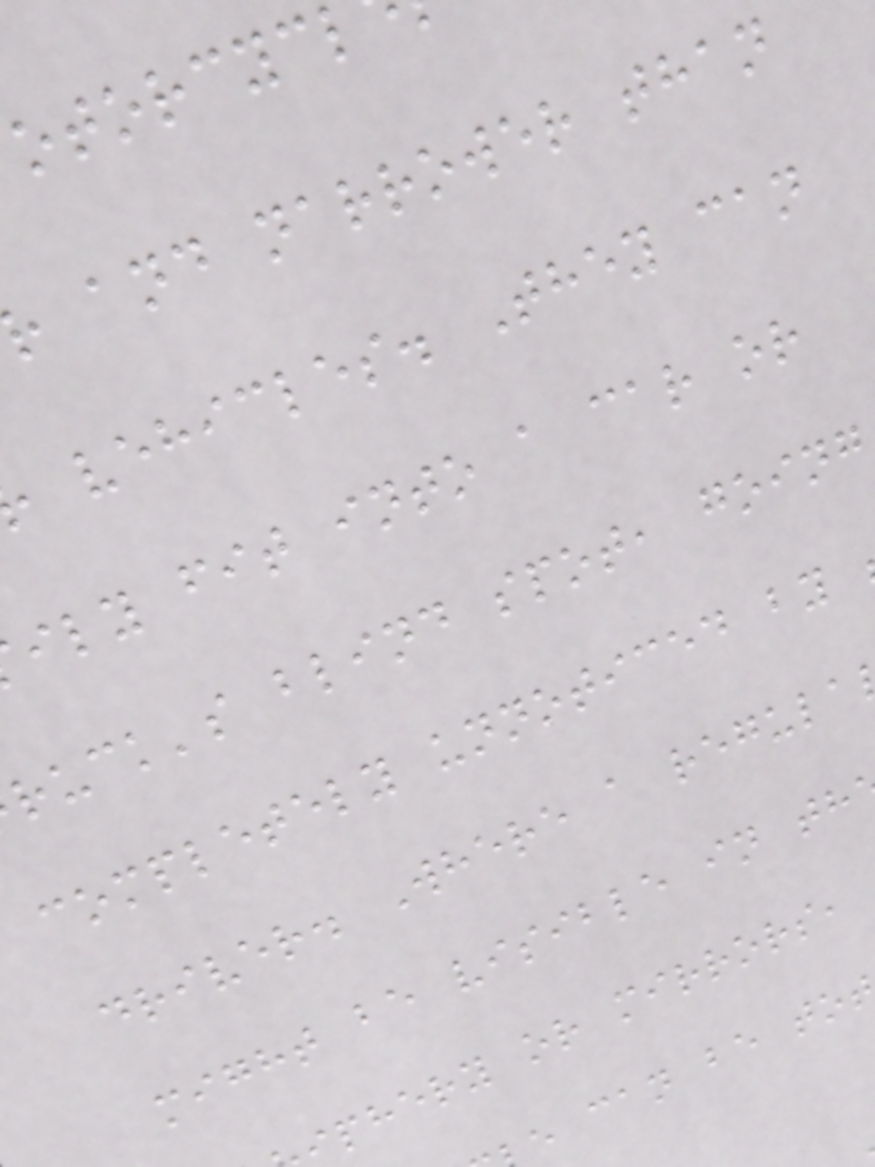and narrower than
vehicles. They can
ily fit into a car or
ruck's blind spot, going
completely unnoticed by
driver. Where a regula
might be visible in th
phery or mirrors,
e can be to
